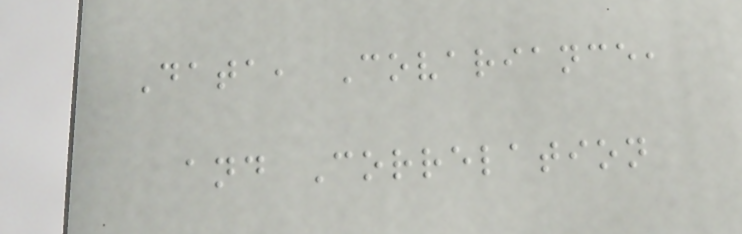Data, Covariance,
and Correlation
